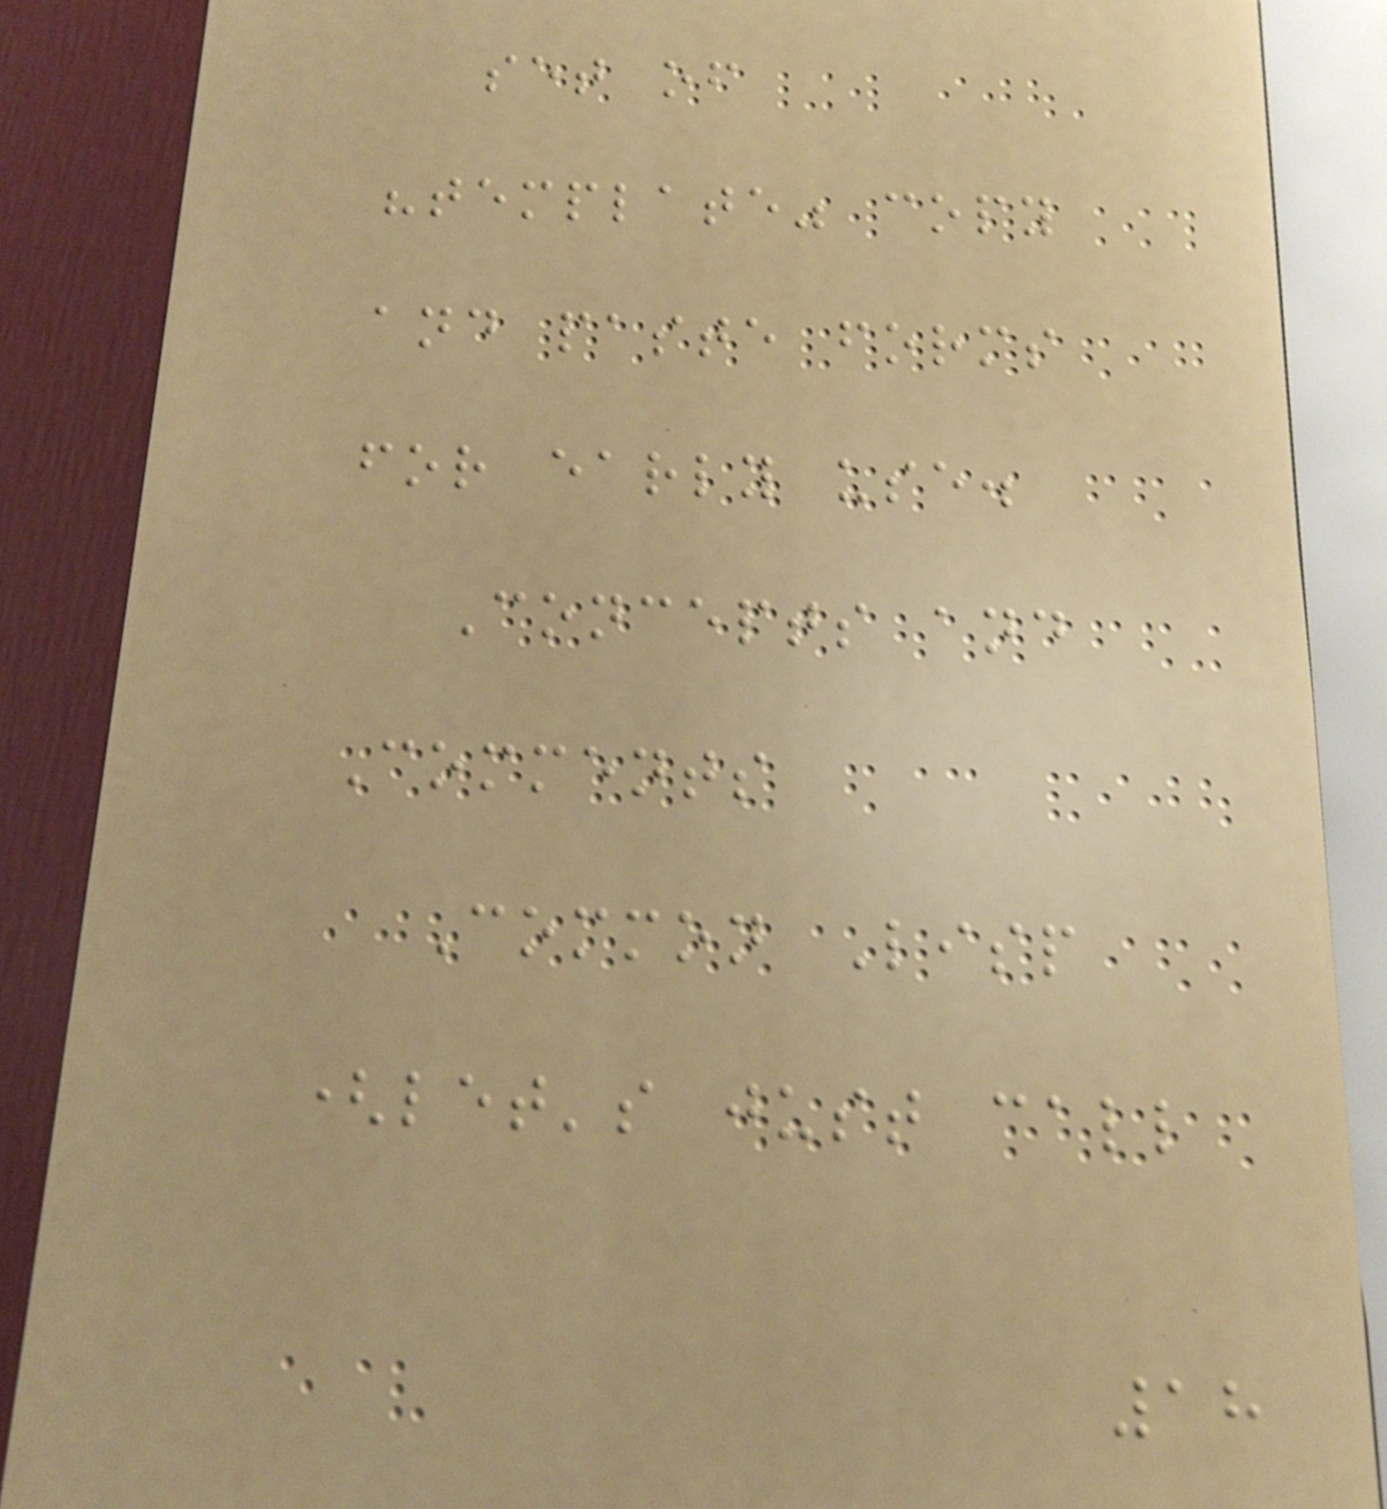set of
"template" copy
and paste forms
for early use.
Concepts and
Comments
Common Lisp
(let's just call
18
